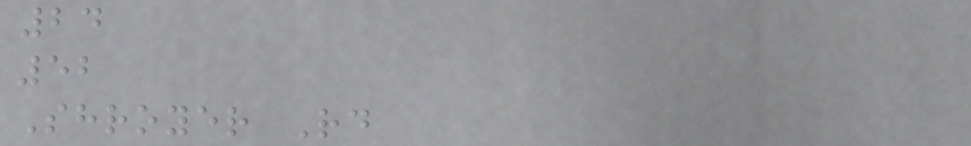24
52
Shroyer Rd
